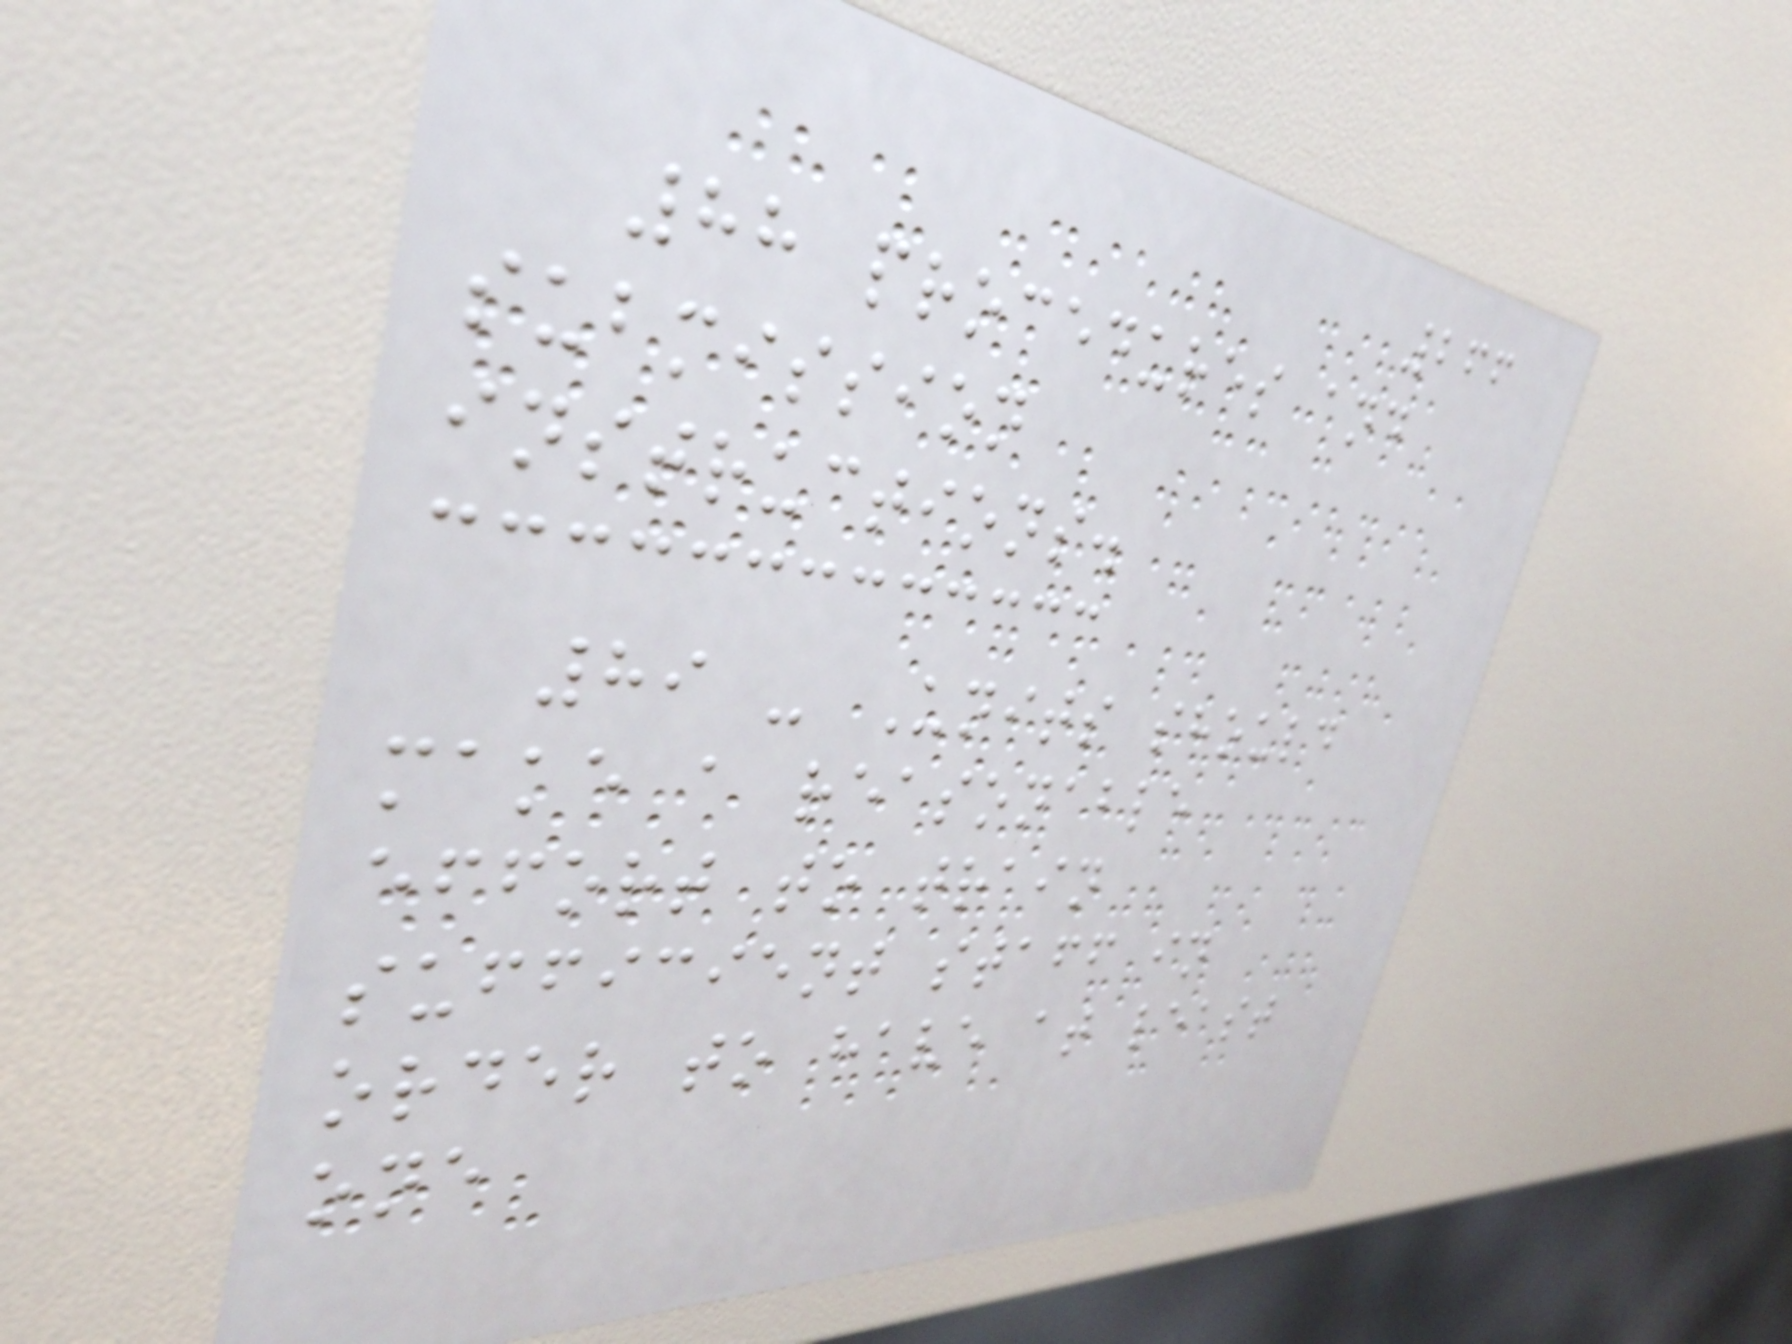266
88 procedures and
submission
instructions.
89 - Units should
make a reasonable
effort to train
sufficient staff in
order to have at least
one
